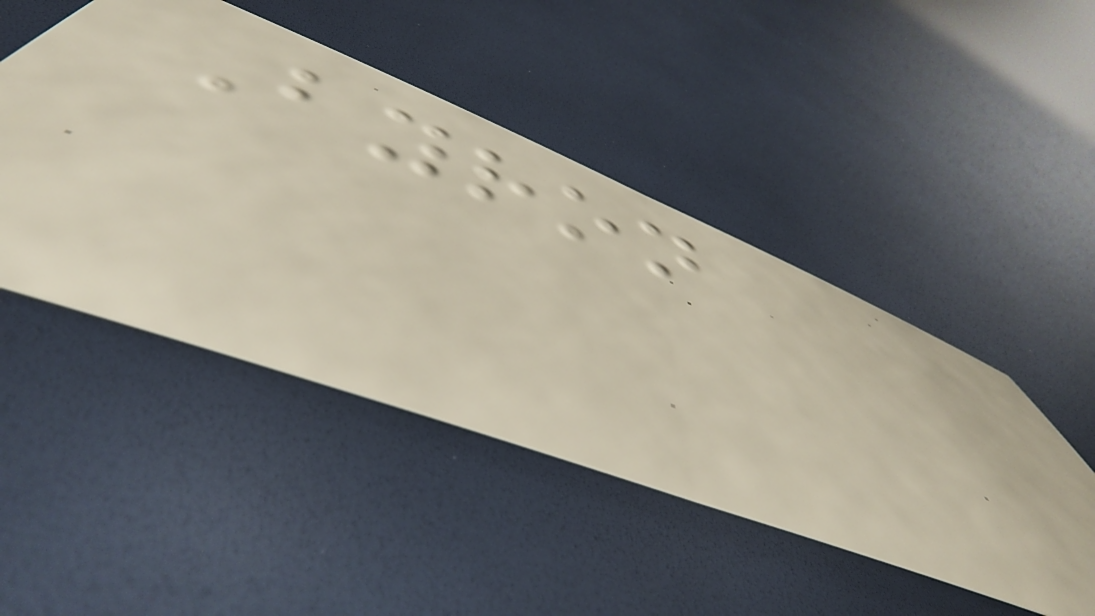Byron
